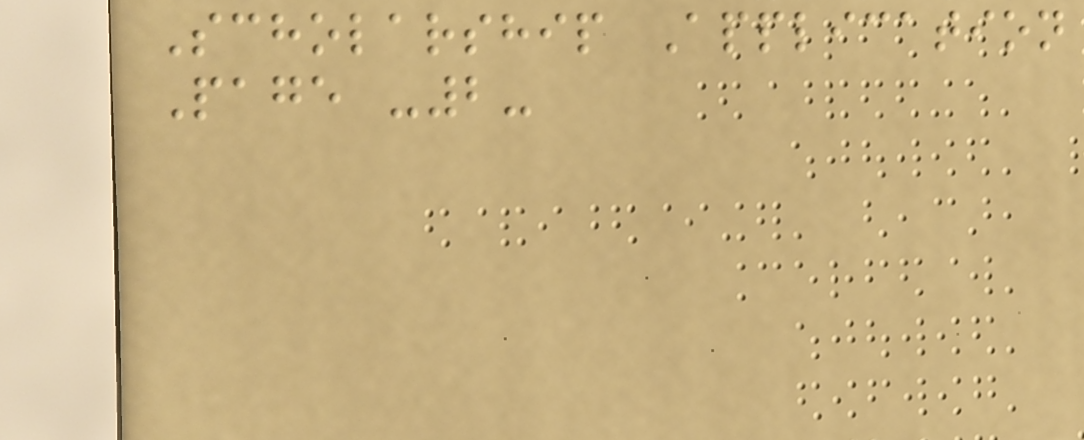Scholarship Application
Page -2-
